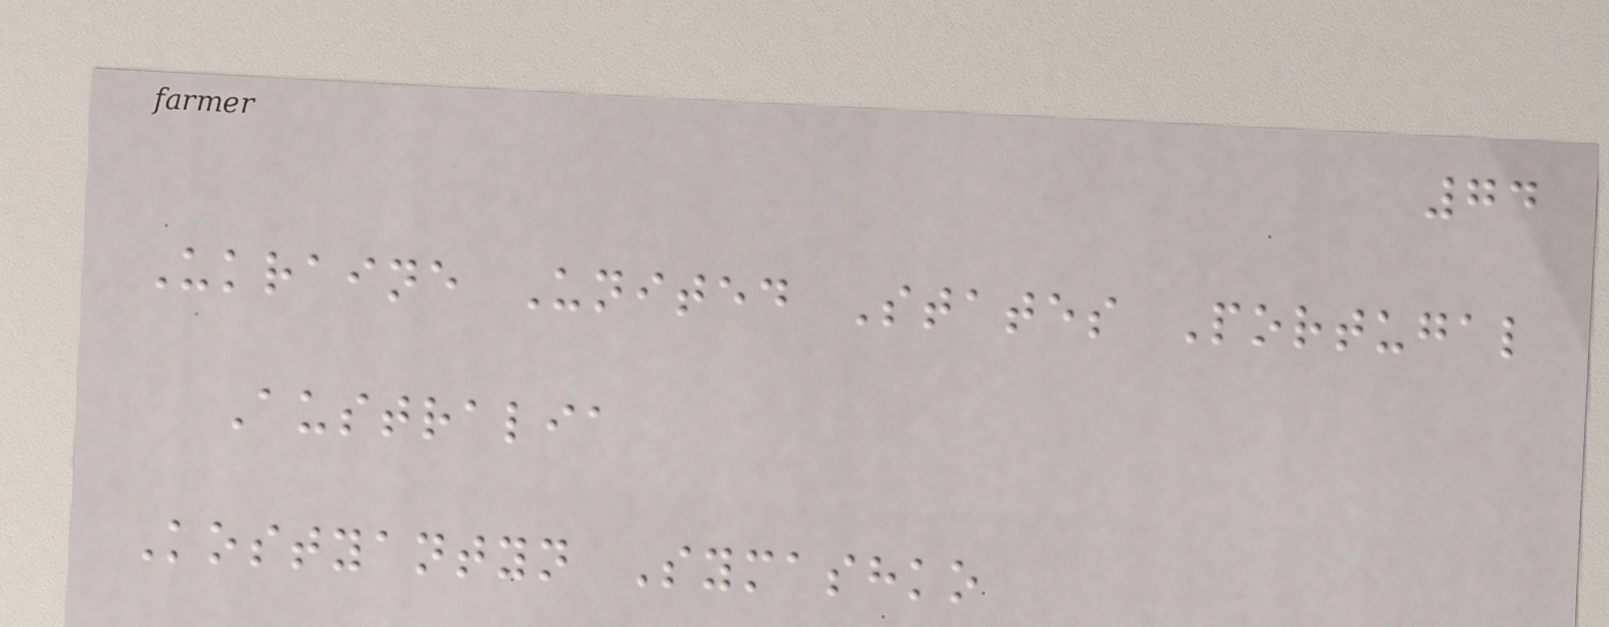74
Ukraine United States Portugal
Australia
Kostyantyn Symashko
